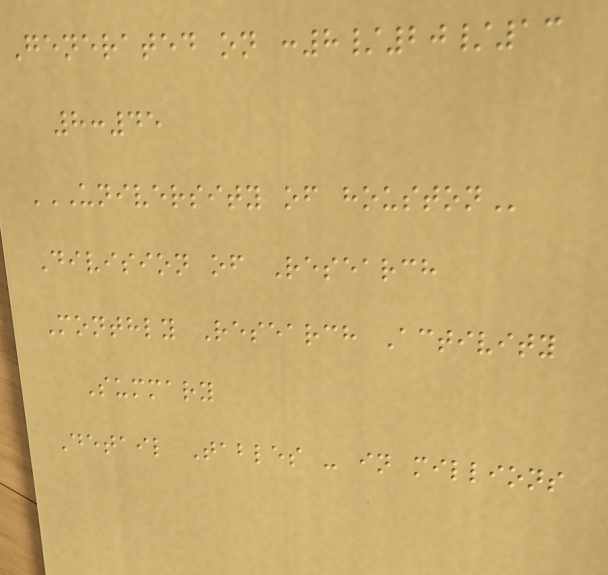Generated on :8/20/13
8:45
UNIVERSITY OF HOUSTON
Division of Research
Monthly Research Activity
Summary
Detail Tables - in millions
